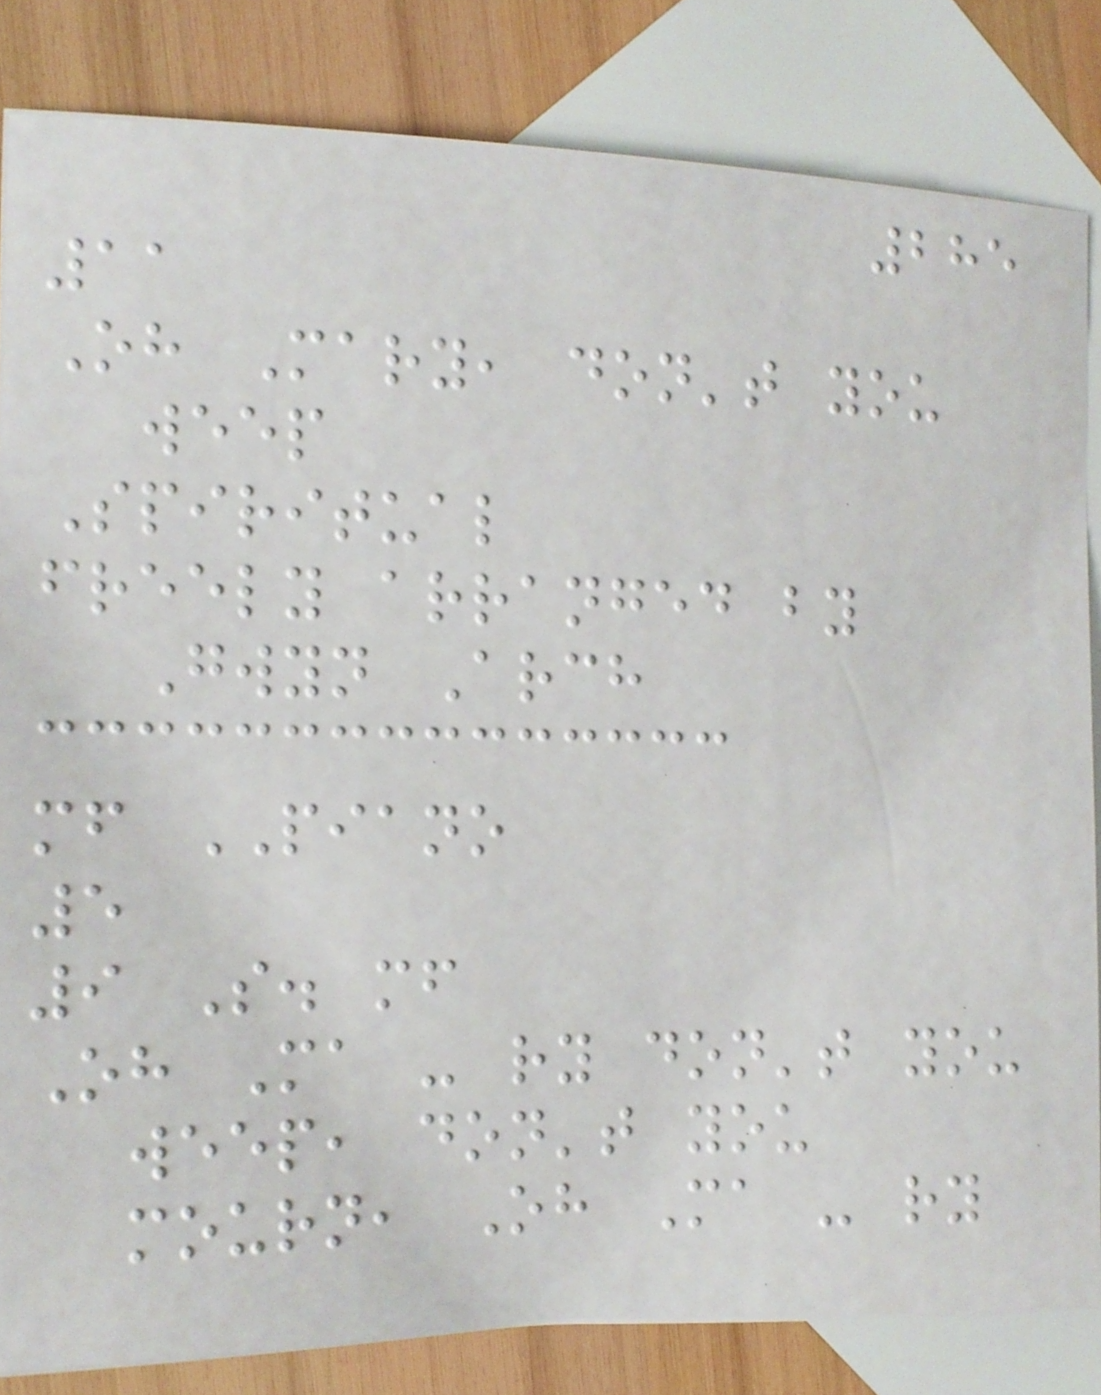285
11
Oh Mary, don't you
weep
Spiritual
freely arranged by
Gwyn Arch
mf PIANO
5
9 S. mf
Oh Ma - ry don't you
weep, don't you
mourn, Oh Ma - ry
